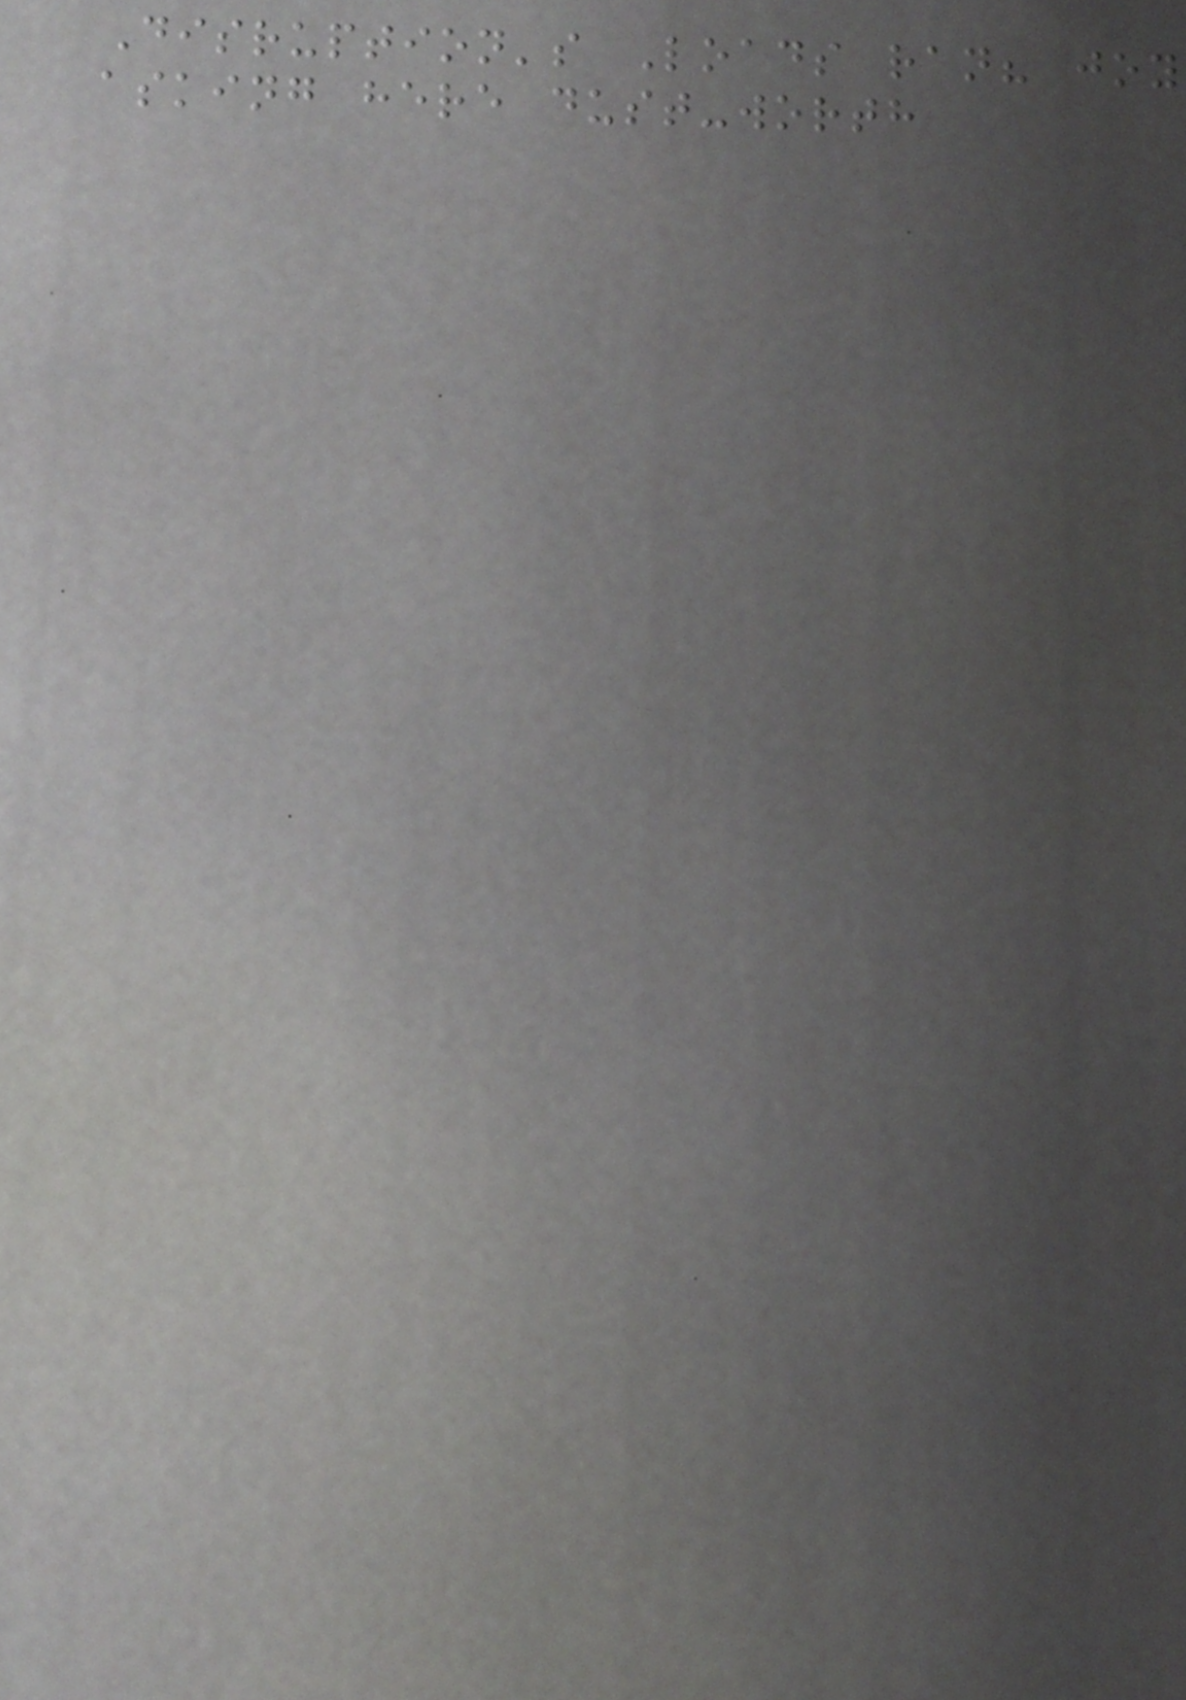Disruption's Loads ran? joy
asking here dust-worth
